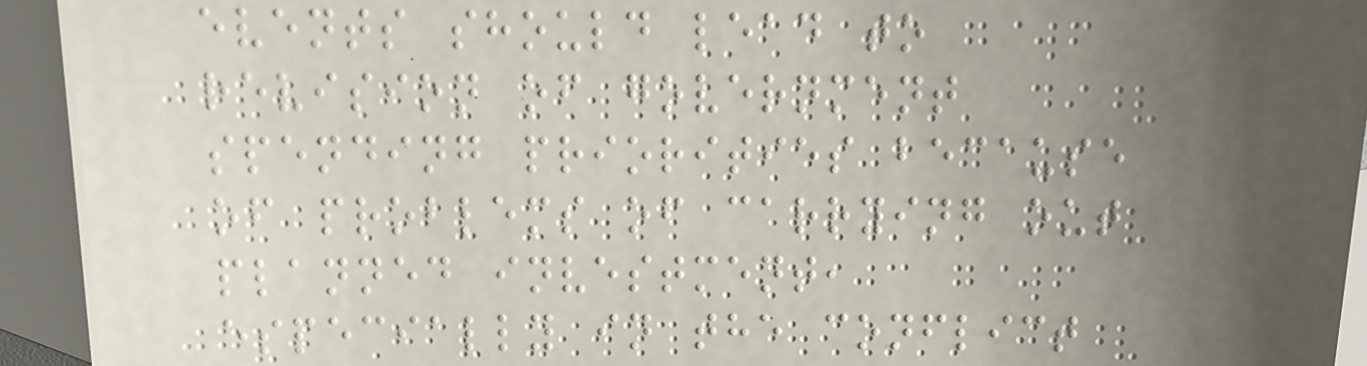events should lead to
revision of government
spending priorities because
of problems of carrying out
planned investment,
especially in the conflict
